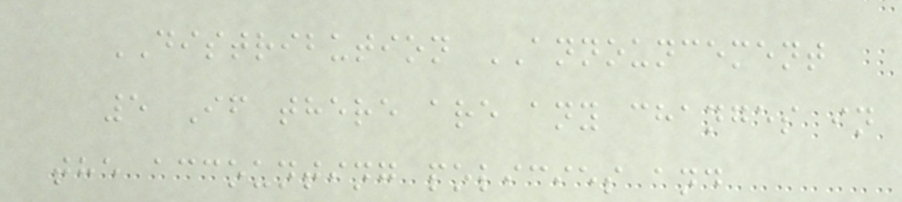DISTRIBUTION ANNOUNCEMENT
5 If there are any changes in
the accounting policies and
